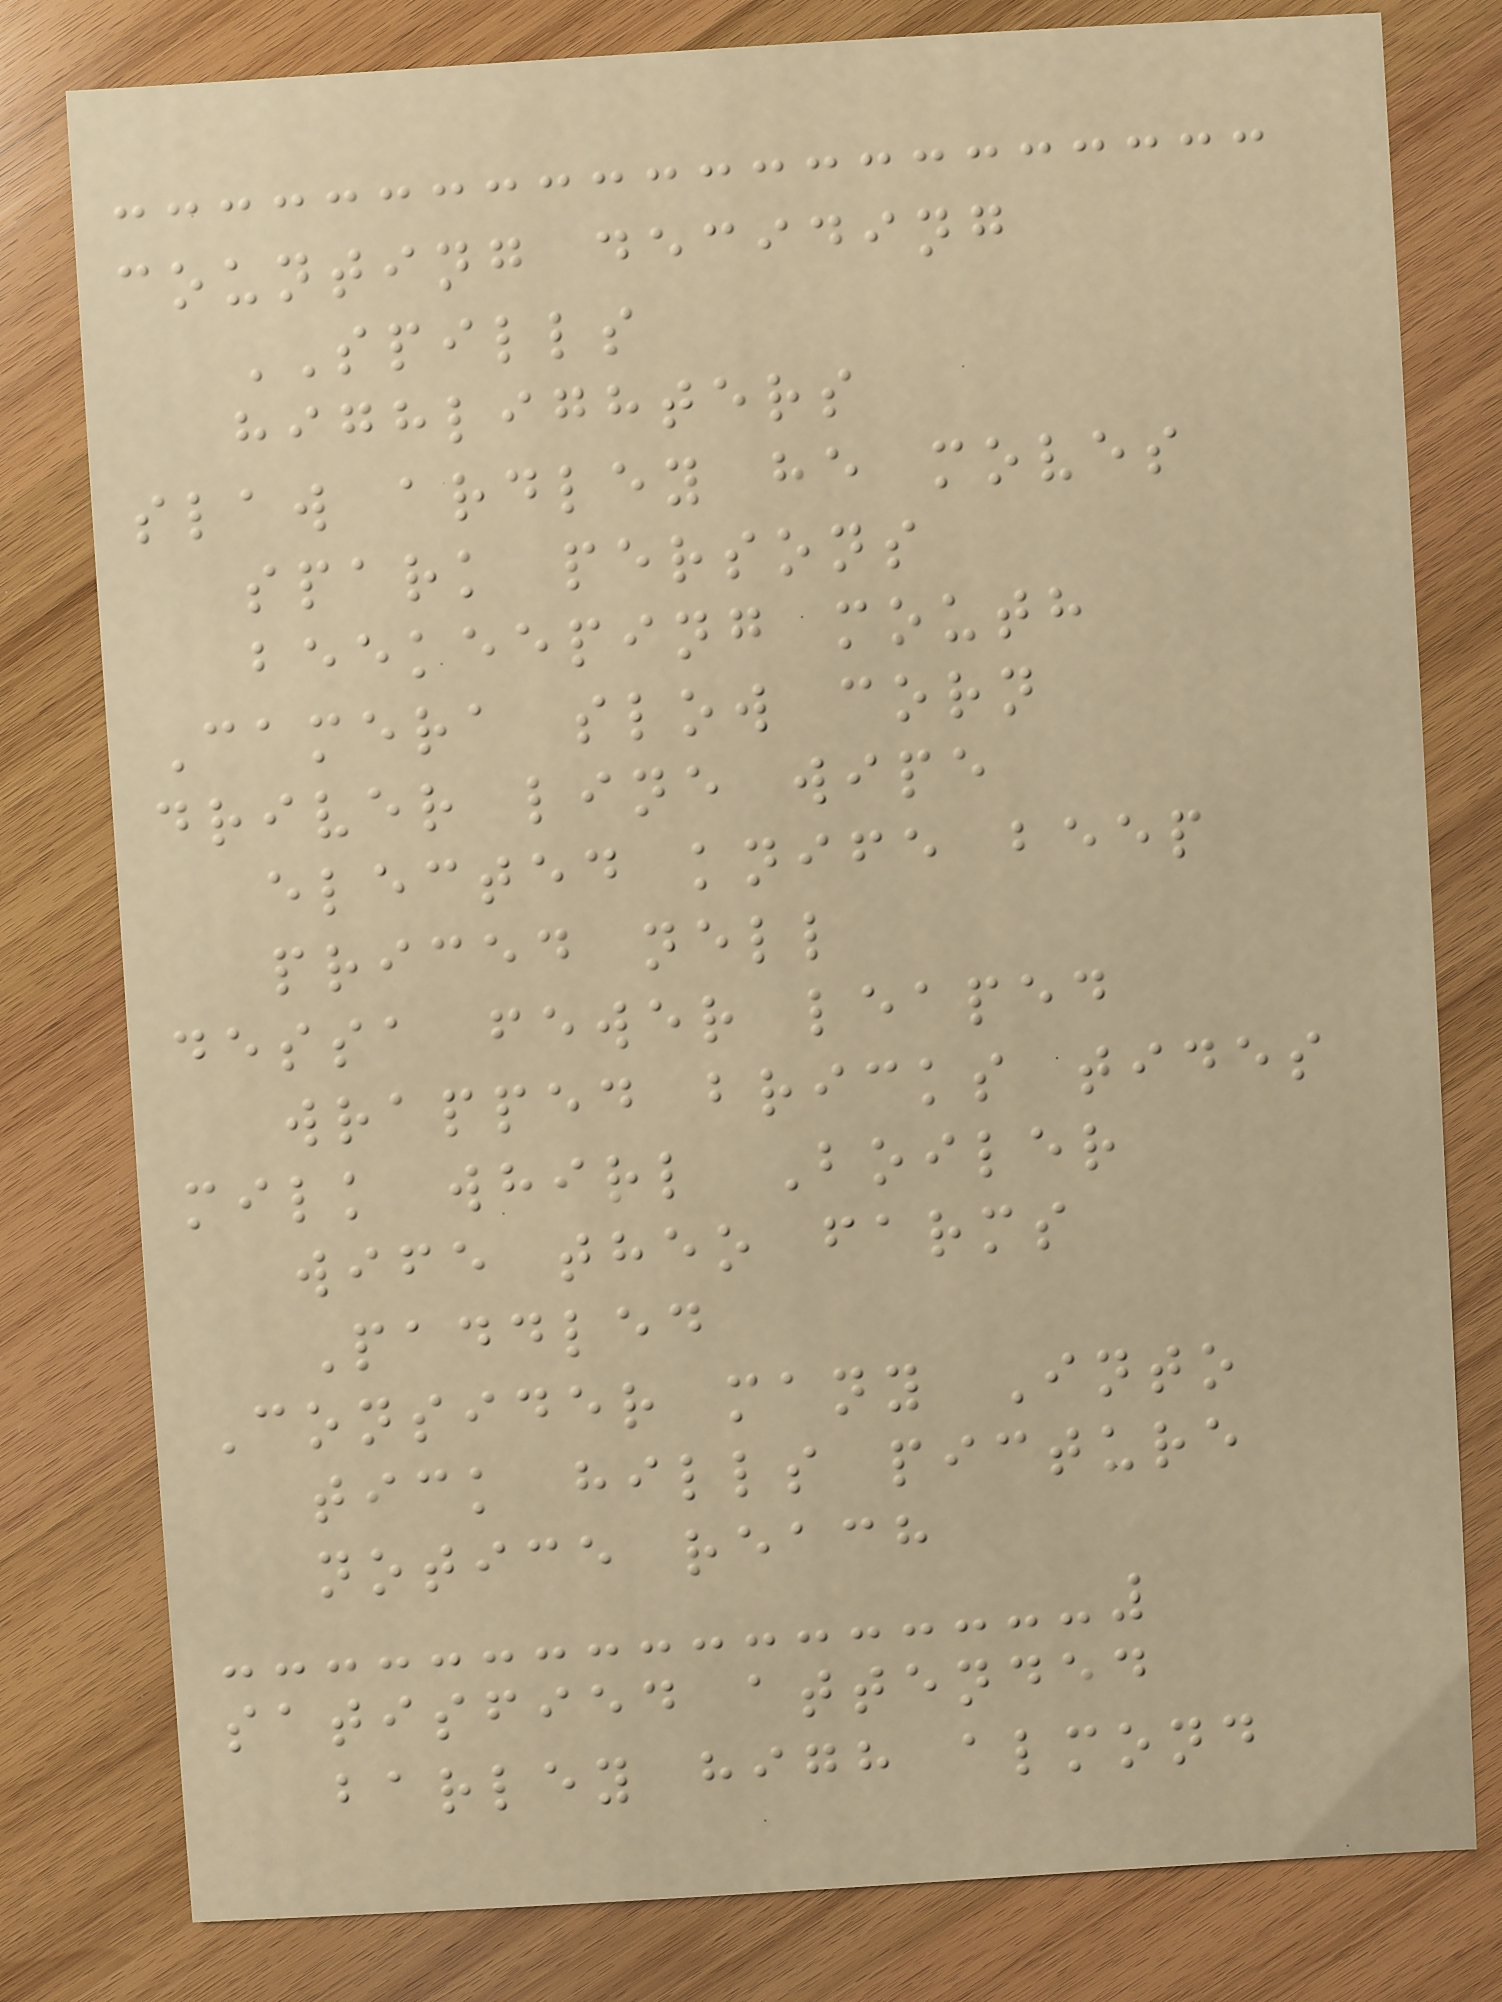counting deciding
SPILLS
highlighters
slaw ardley he moves
spark persons
beekeeping mouth
Camera slow corn
driver line wipe
elected knife beep
priced nell
dessa fewer leaped
wrapped bricks tides
milk whirl Boiler
wife theo farms
Paddled
Consider many Into
tick hills picture
notice reach
satisfied attended
barley high almond
